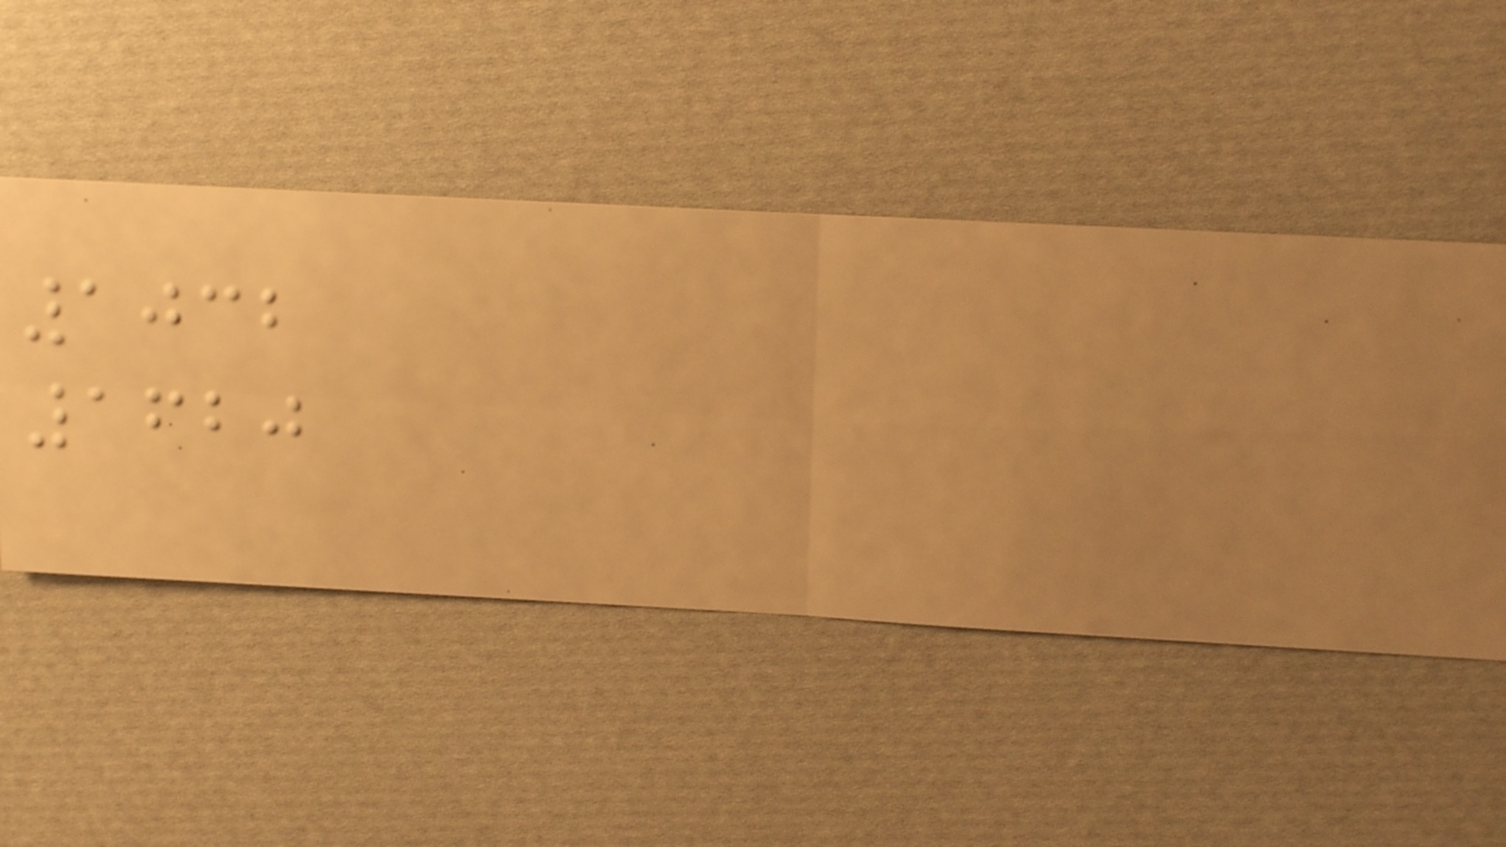1032
1620
